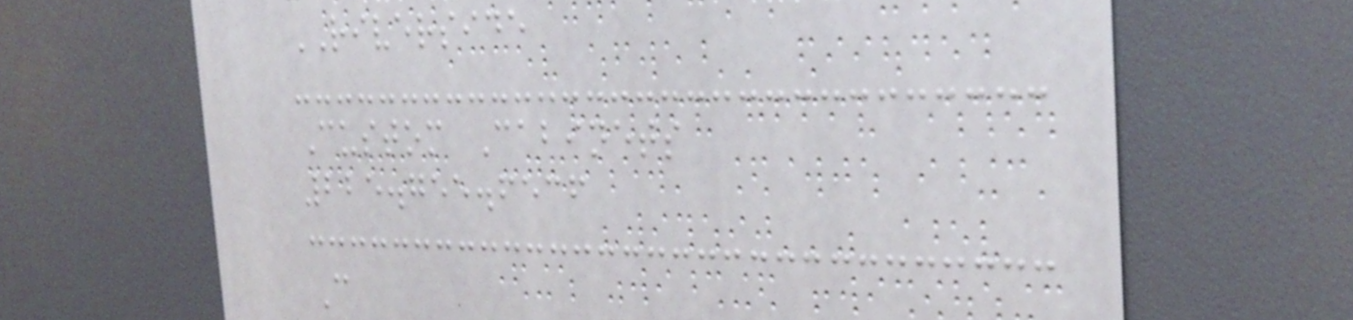RIVERSIDE
Custom Cabinets
225.755.6536
C
